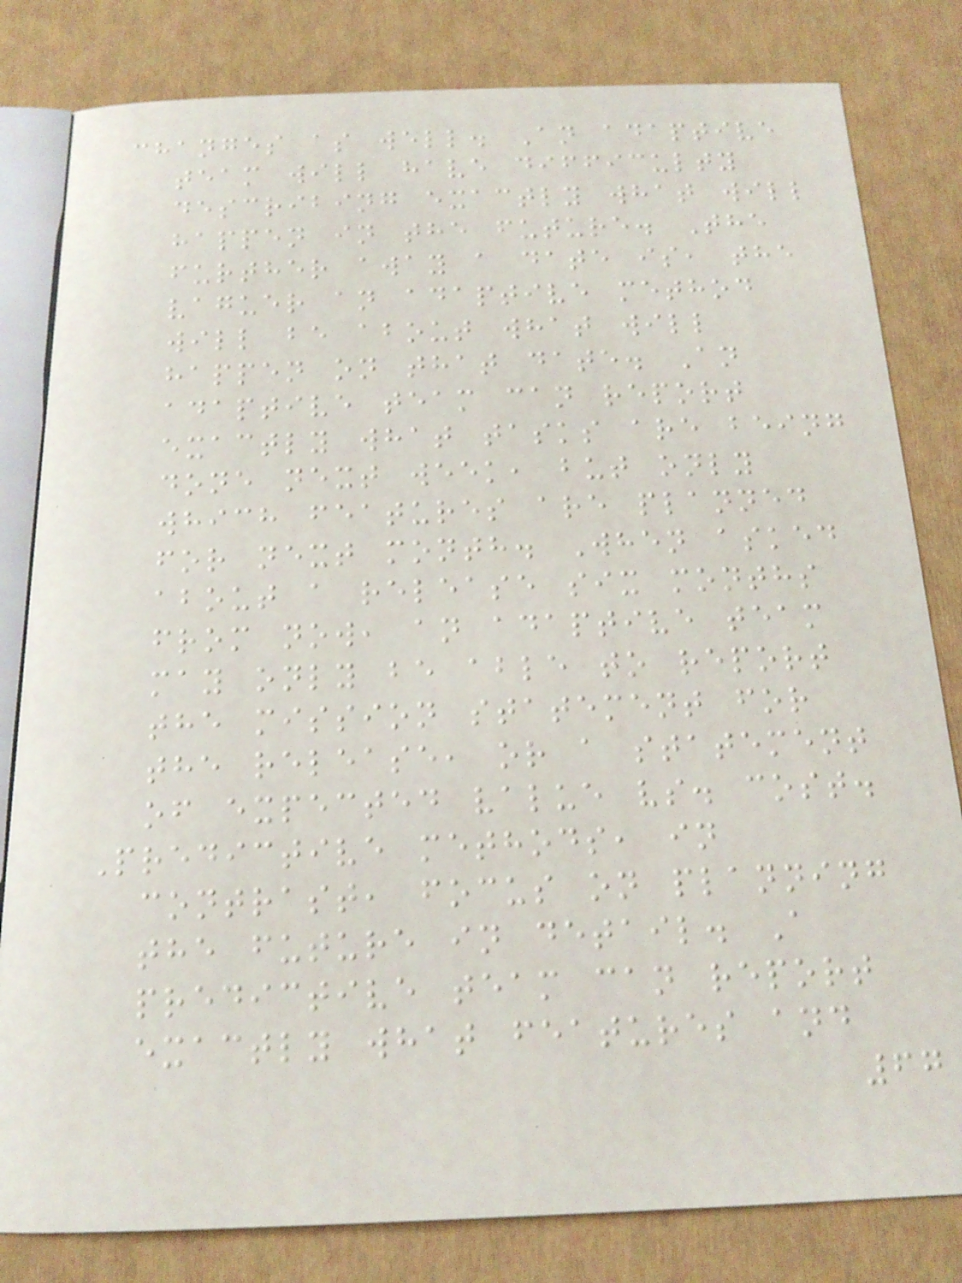changes as well. An adaptive
team will have difficulty
describing exactly what will
happen in the future. The
further away a date is, the
vaguer an adaptive method
will be about what will
happen on that date. An
adaptive team can report
exactly what tasks are being
done next week, but only
which features are planned
for next month. When asked
about a release six months
from now, an adaptive team
may only be able to report
the mission statement for
the release, or a statement
of expected value vs. cost.
Predictive methods, in
contrast, focus on planning
the future in detail. A
predictive team can report
exactly what features and
67
